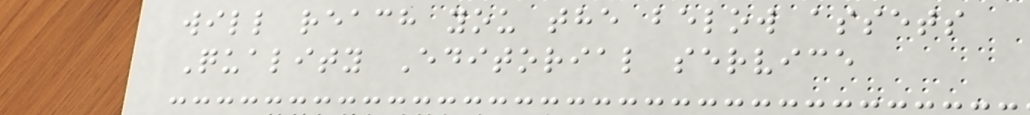will reach you the below assets
Quality Editorial service
